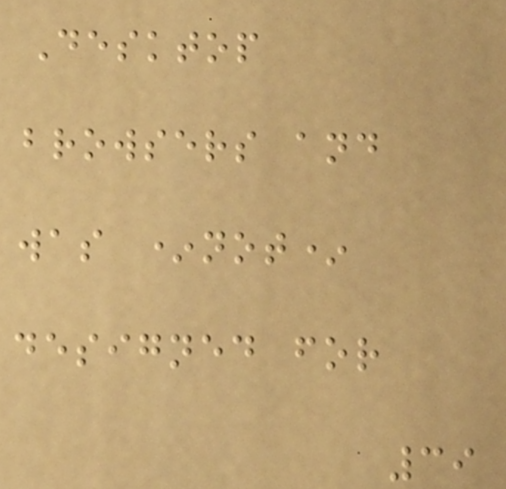Desktop
browsers and
was *not*
designed for
39
